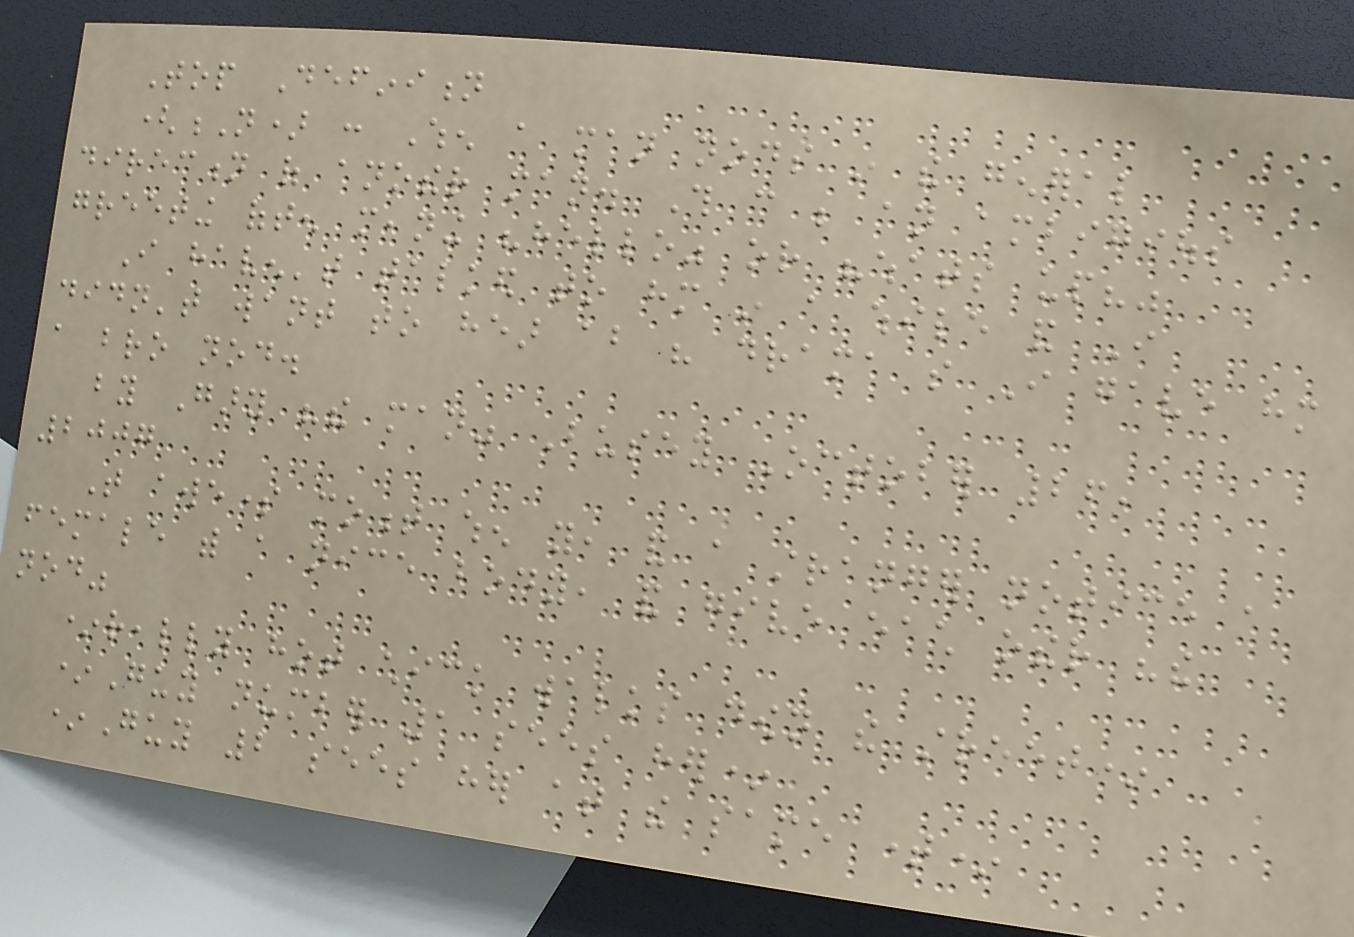Top Definition
(N) : When a man nods in the general
direction of another man. This can be an ambigious
greeting often meaning "hello" or "whats up?"
I haven't talked to him in a while and I
didn't want to hear about his drama so I gave him
a bro nod.
by Gary "the man" Busey October 26,
2007
That awesome moment when you, and a stranger notice a
female with a nice body, and give each other "the
nod"
*really hot chick walks down the street*
*Guy number 1 sees her*
*Guy 2 sees her at the same time*
